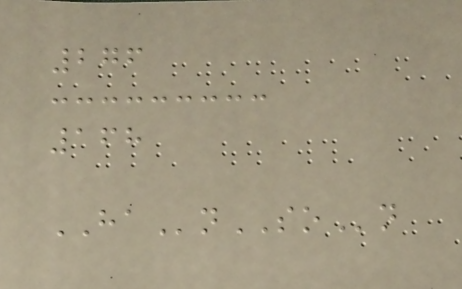276
168
HAnSOn
